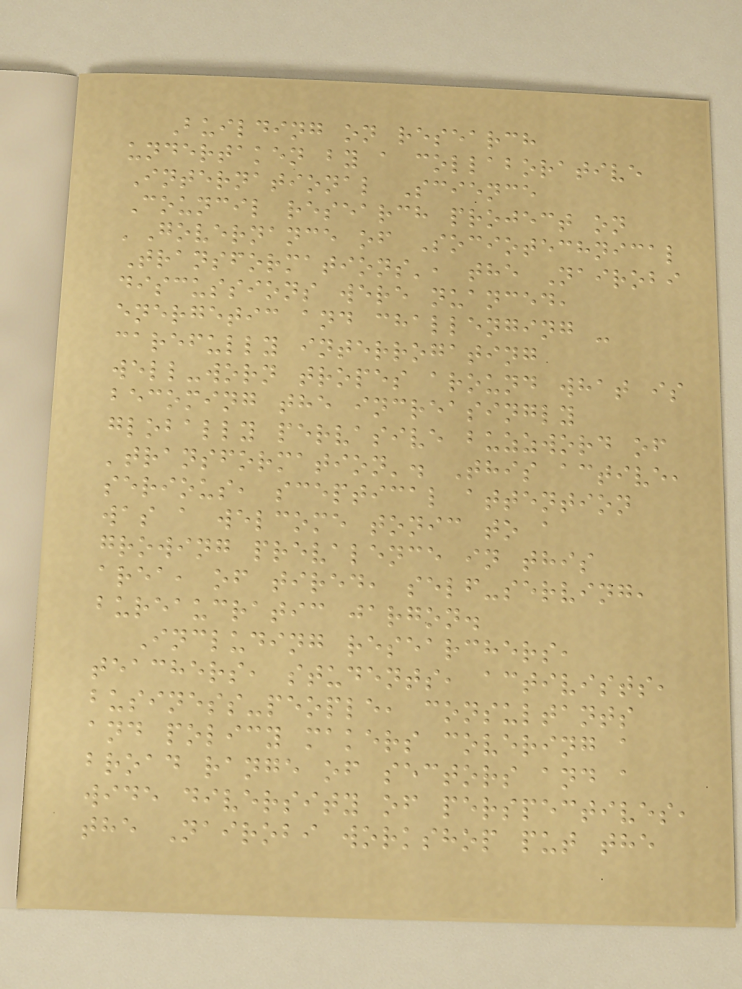Building on research
undertaken by a collaborative
International Science
Council research project on
'Governance of Sociotechnical
Transformations', the Nairobi
discussions were nuanced,
energetic and challenging -
carefully interrogating
well-worn tropes around what is
becoming the increasingly
globally pervasive buzzword of
'transformation'. This active,
serious, sceptical attention
was a welcome tonic to a
growing prevalence in this
area, of tired, self-serving,
bureaucratic jargon.
Including researchers,
teachers, students, activists,
business-people, consultants
and policy makers covering a
broad range of sectors and a
wide diversity of perspectives,
the Nairobi workshop put the
